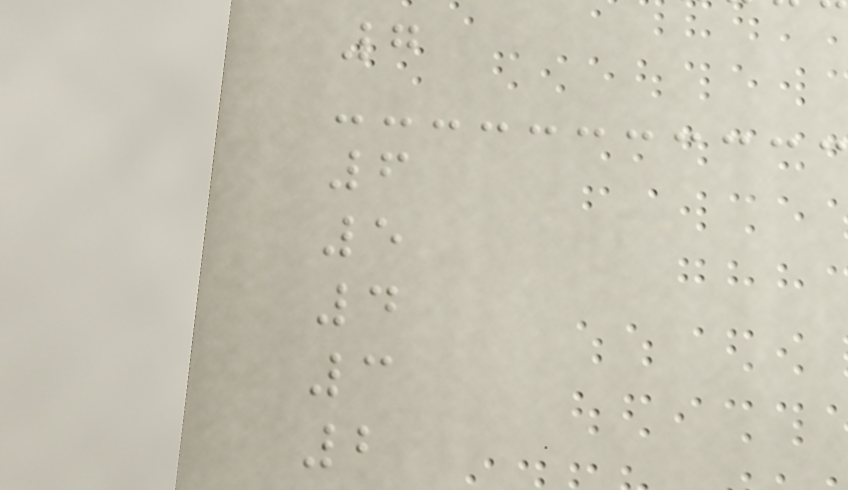7
6
5
4
3
2
